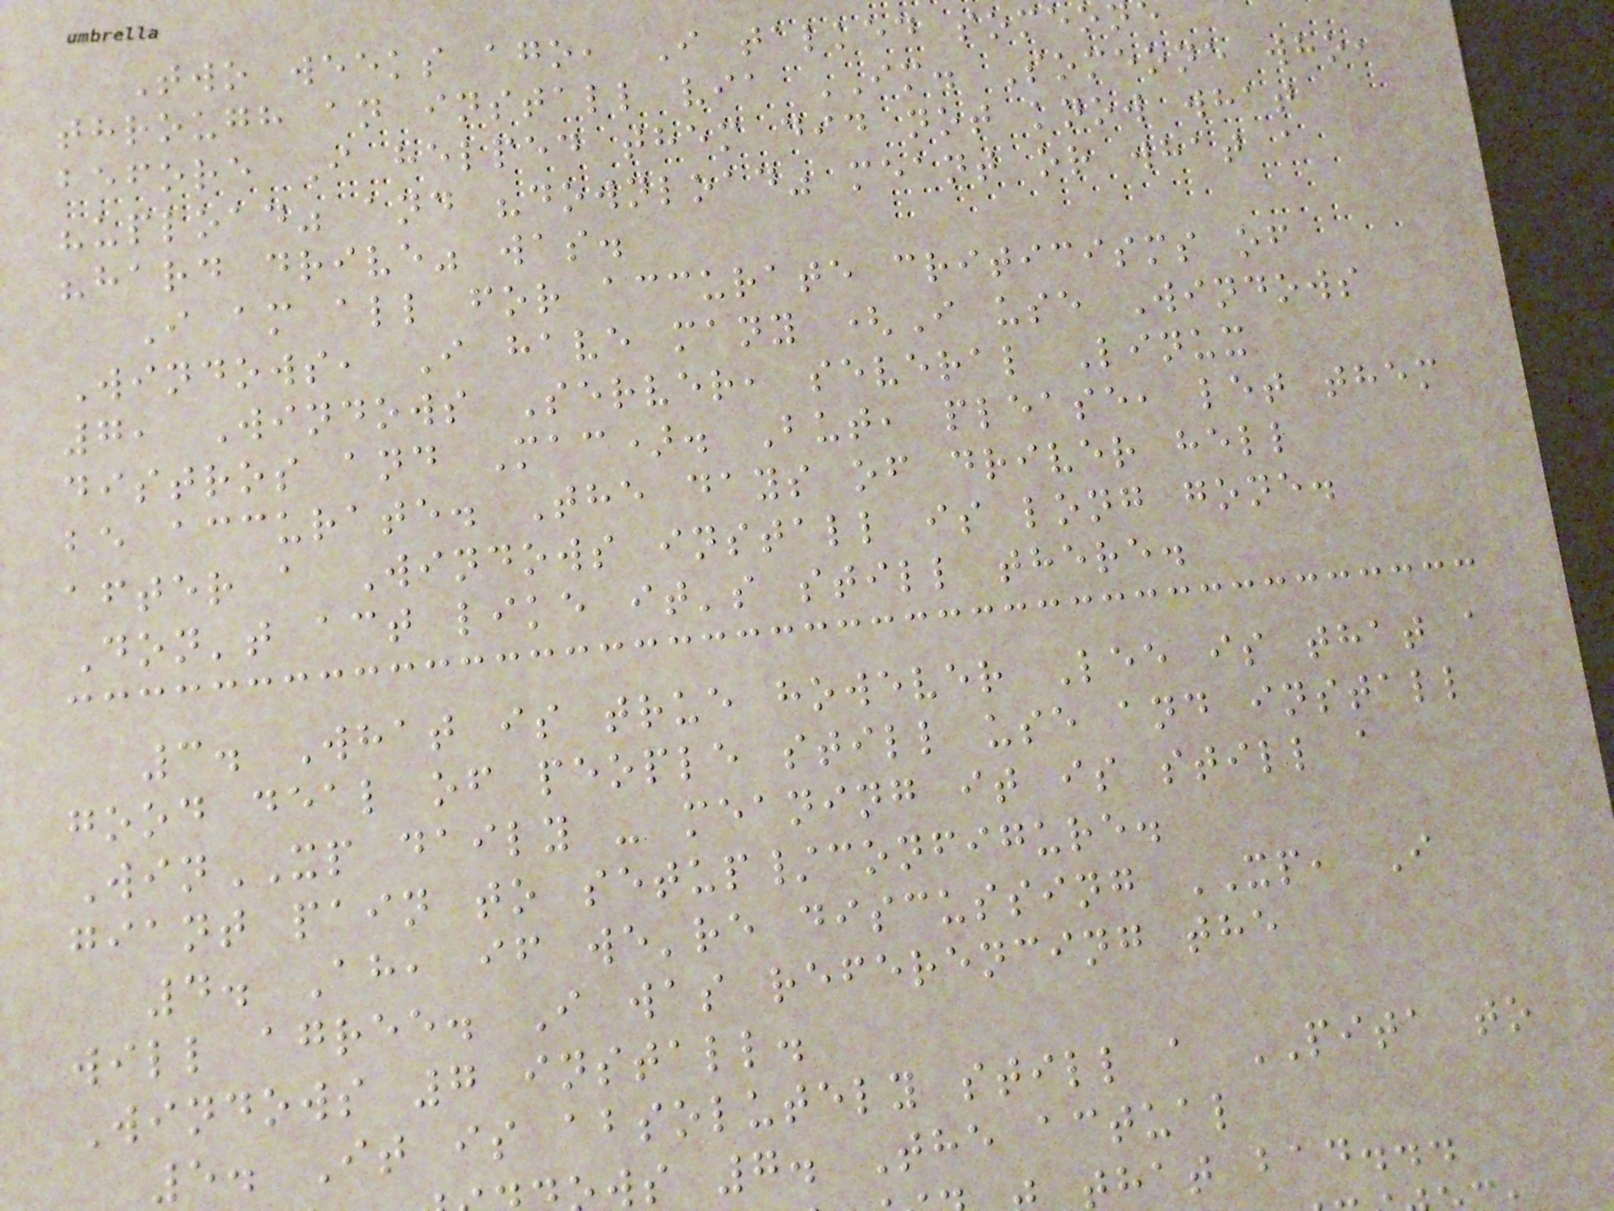Two weeks ago, I talked someon
through an install via IM. Someone who,
before I helped them did not know what
"upload" and "download" meant or what a
"hard drive" was.
I am all for accurate criticisms of
Windows, I have many (I use Windows
7, Windows Server, several Linux
distros and Mac). But, please, let them
be accurate. The days of driver hell
after a Windows install is long gone.
Don't act like it's still there.
3. What is true however Lee is that a
good deal of people still use and install
WinXP daily - meaning it is still a
giant pain to setup/configure.
4. Ah, if we're discussing XP, I
will agree. I was referencing the
Windows 7 install.
5. It is absolutely still a PITA to
ws 7. The actual
that bad...
